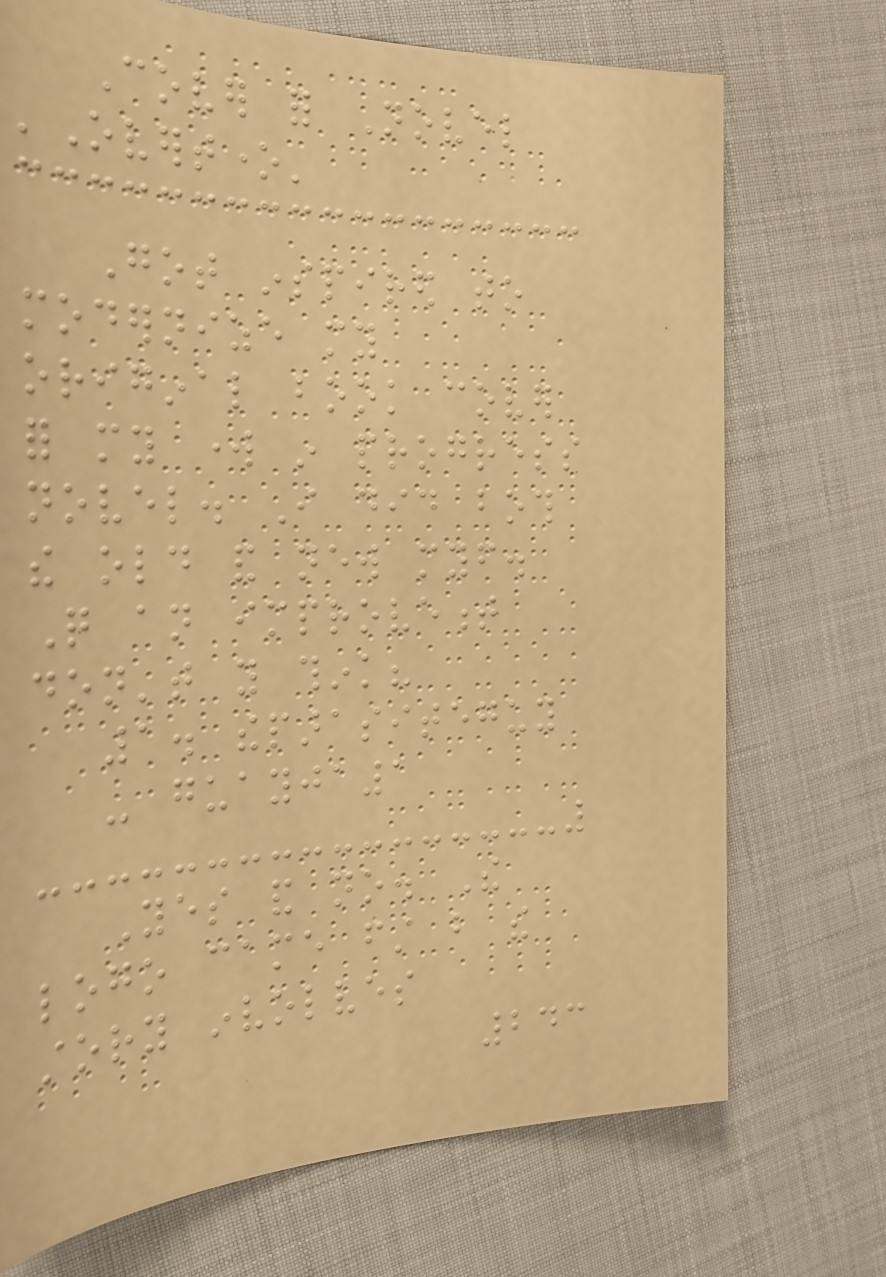Cover for Novel
'Overtone'
Got inspired to
modernize my
original book cover
for my work in progress
novel. I did both
the old and new myself.
Quite an improvement
don't you think?
1. theparasiteguy
- guayja1
Yes and no. The
logo came first but the
story involves
243
